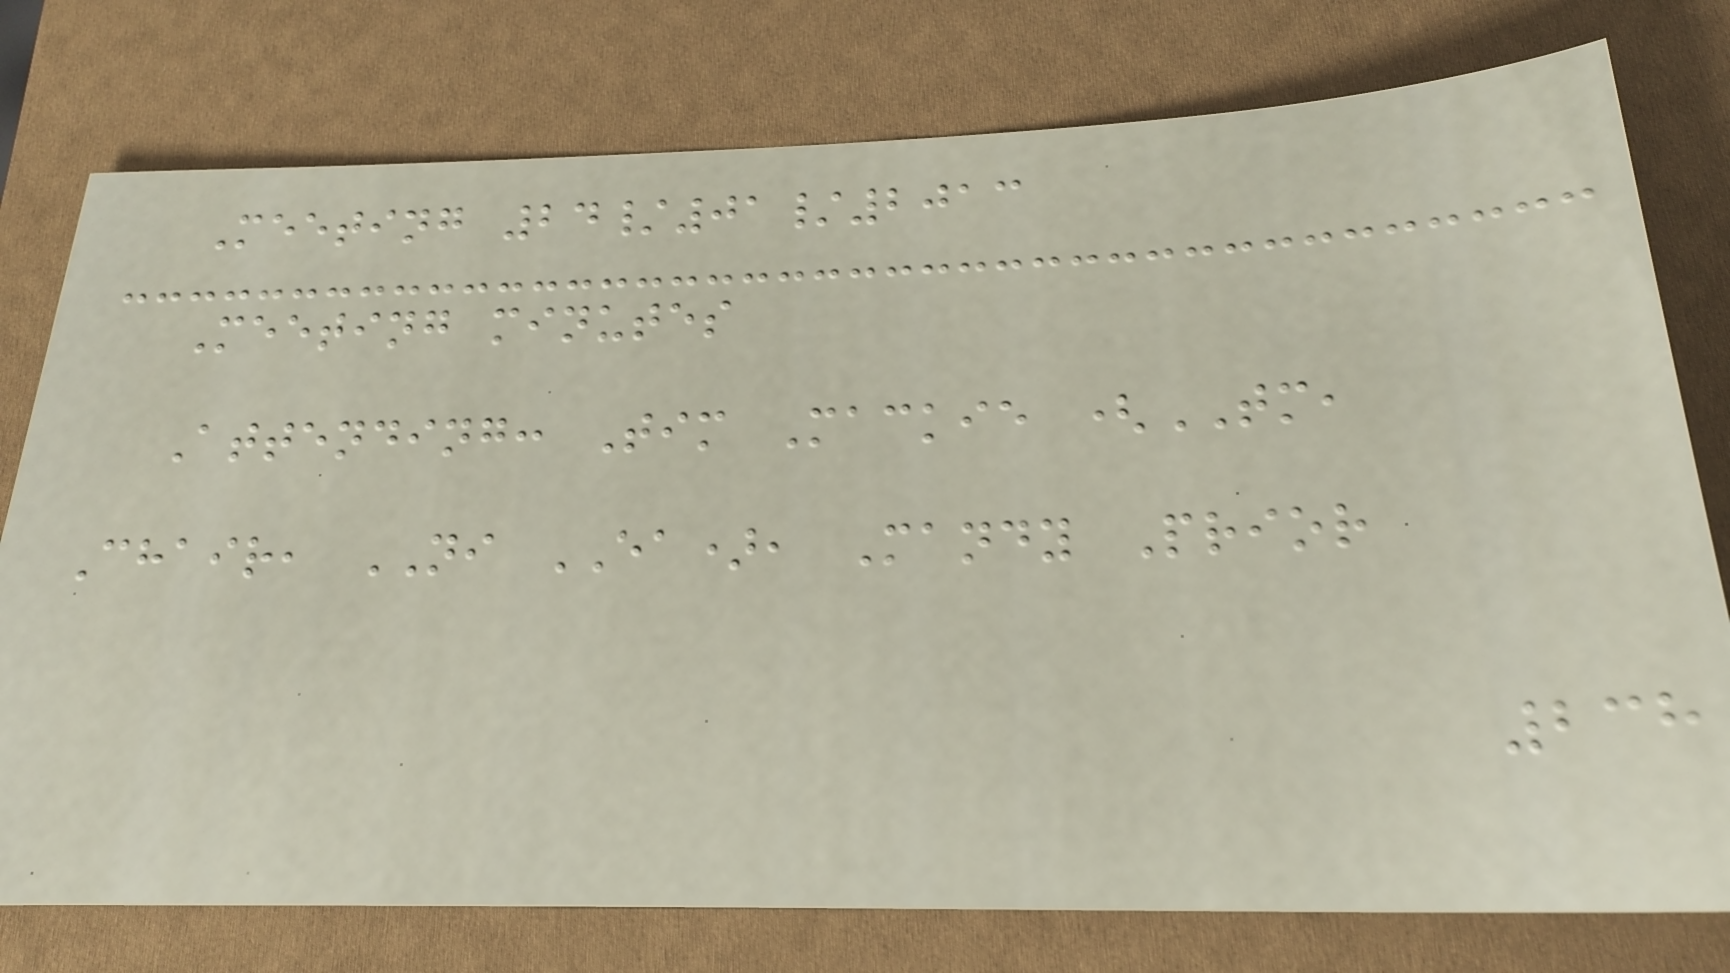Meeting 24/01/2013
Meeting minutes
Attending: Tim Mackie (TM,
Chair, NI EA), Mandy Prior
238
